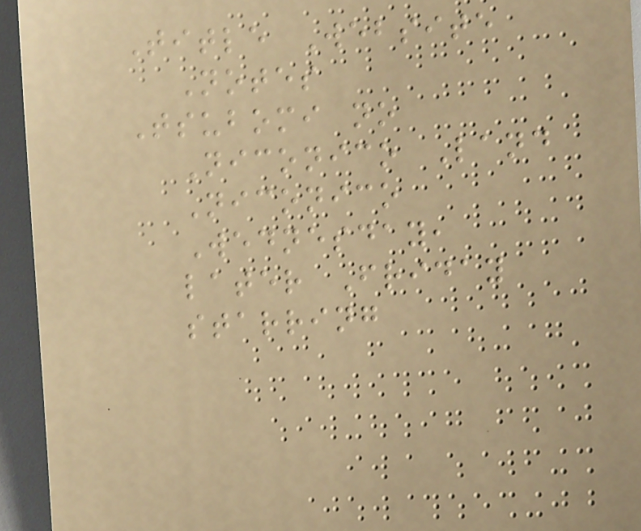Title Website
Notes
Tsubomi no
Niconico Land
Niconico
Wednesday,
later Friday
starring
